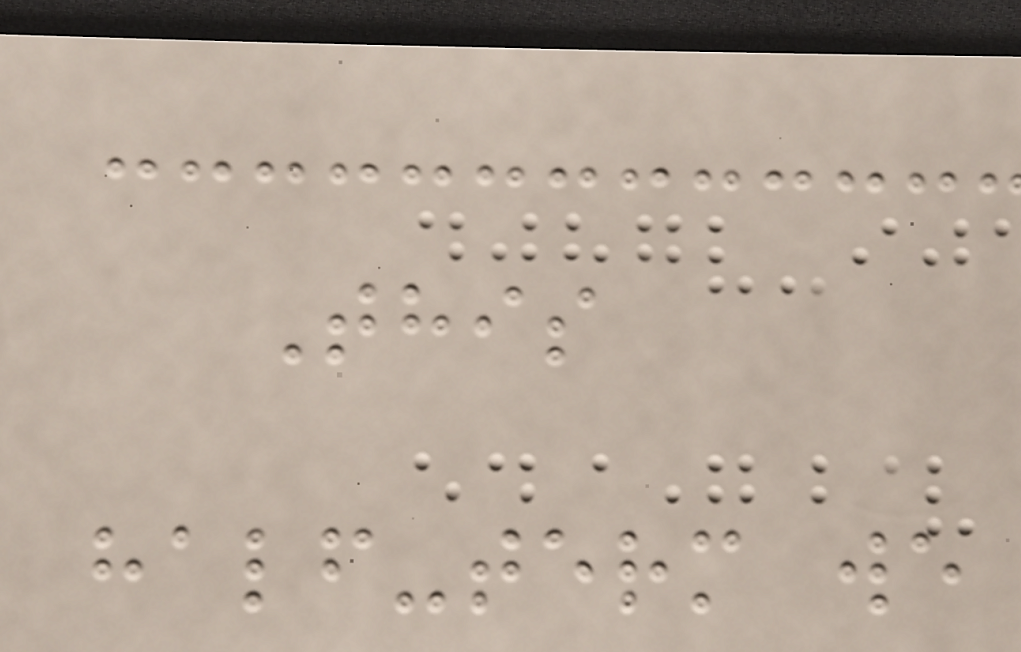This
half-term we
